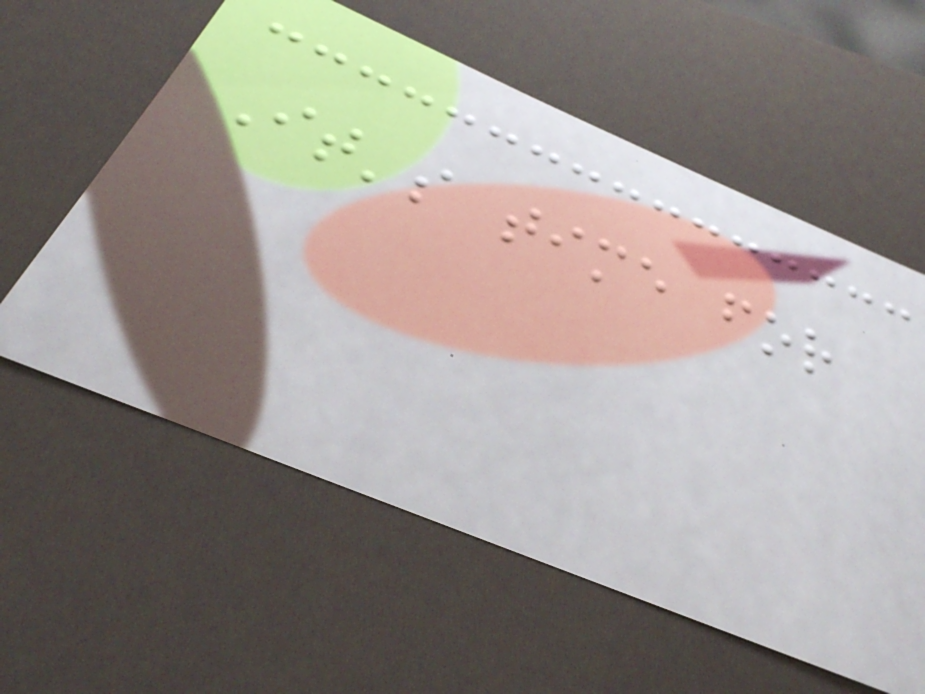It's time for
